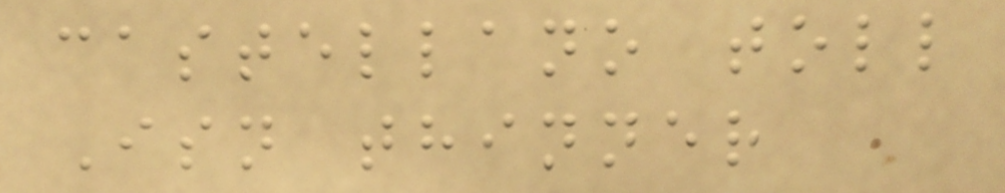castellano toll
Isn thinner
